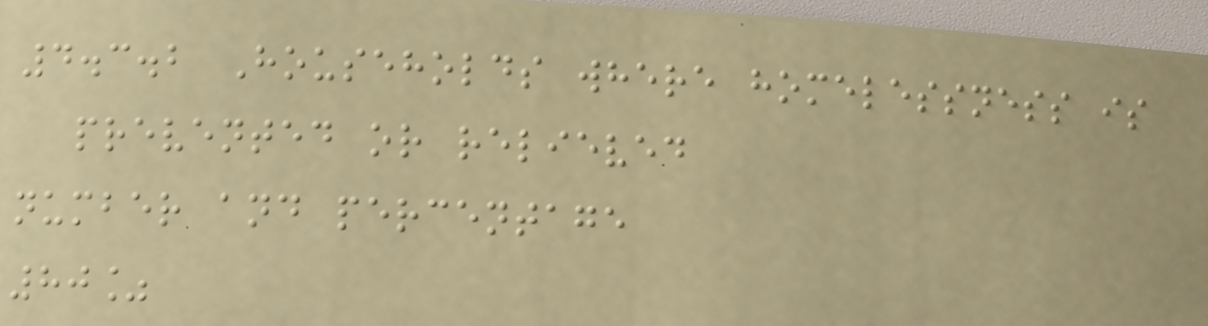4.3.2 Households where homelessness is
prevented or relieved
number and percentage
80%
